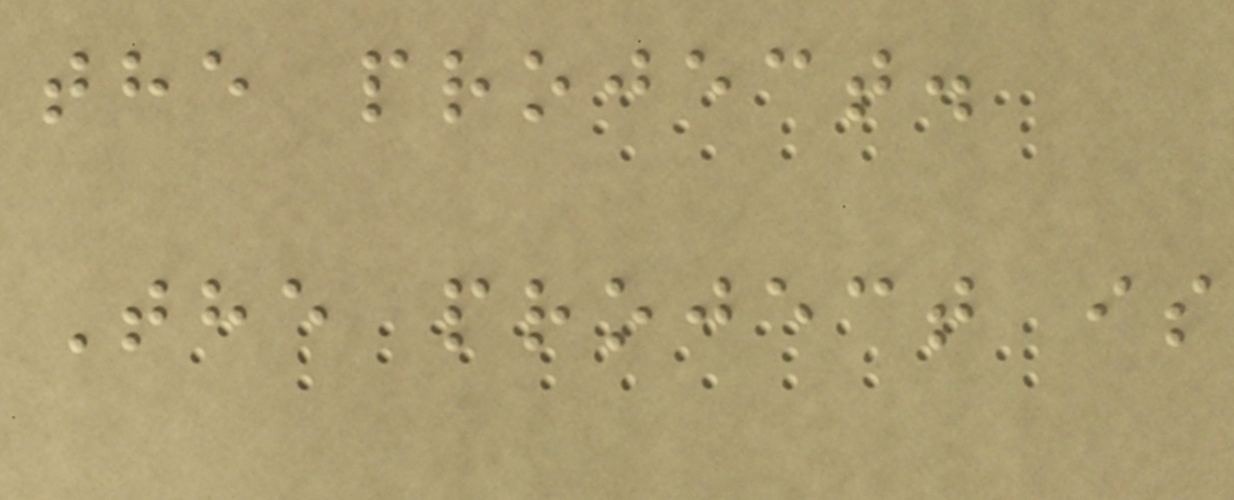the project.
The project is
